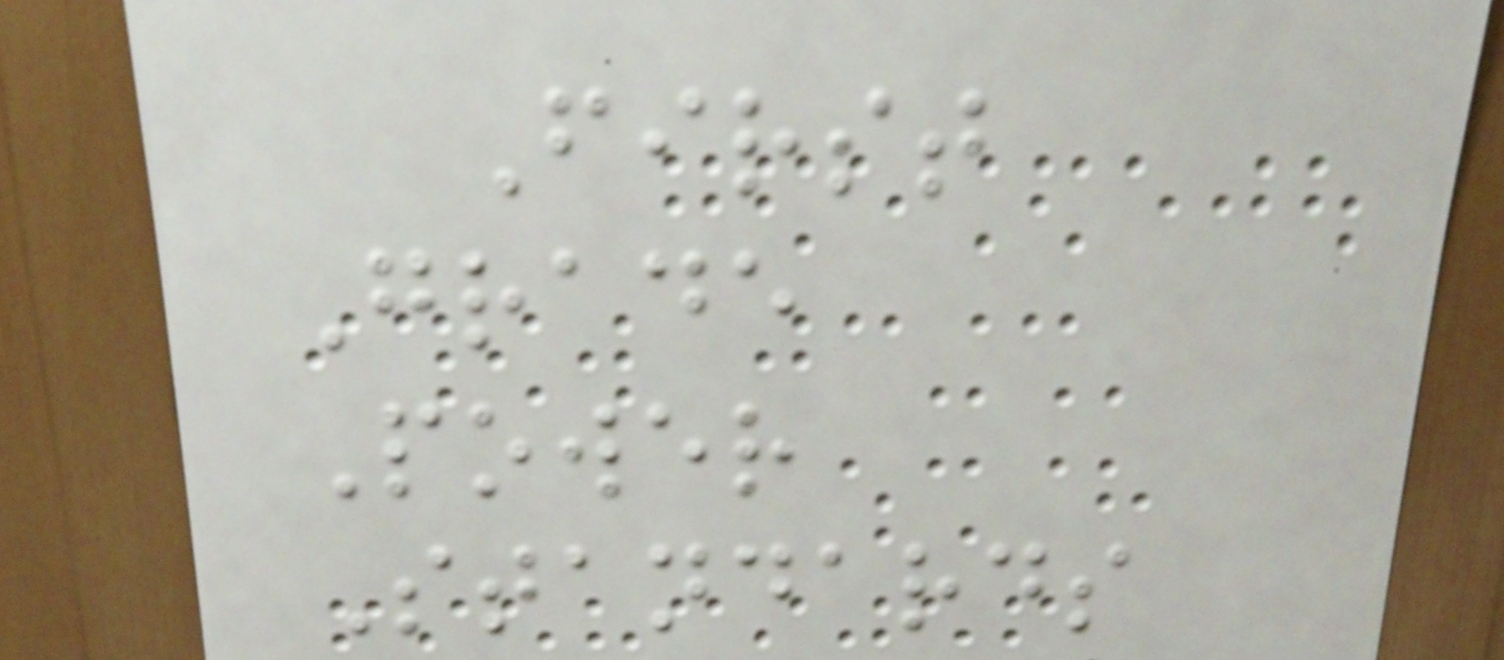First
Grade
Power
Standards
